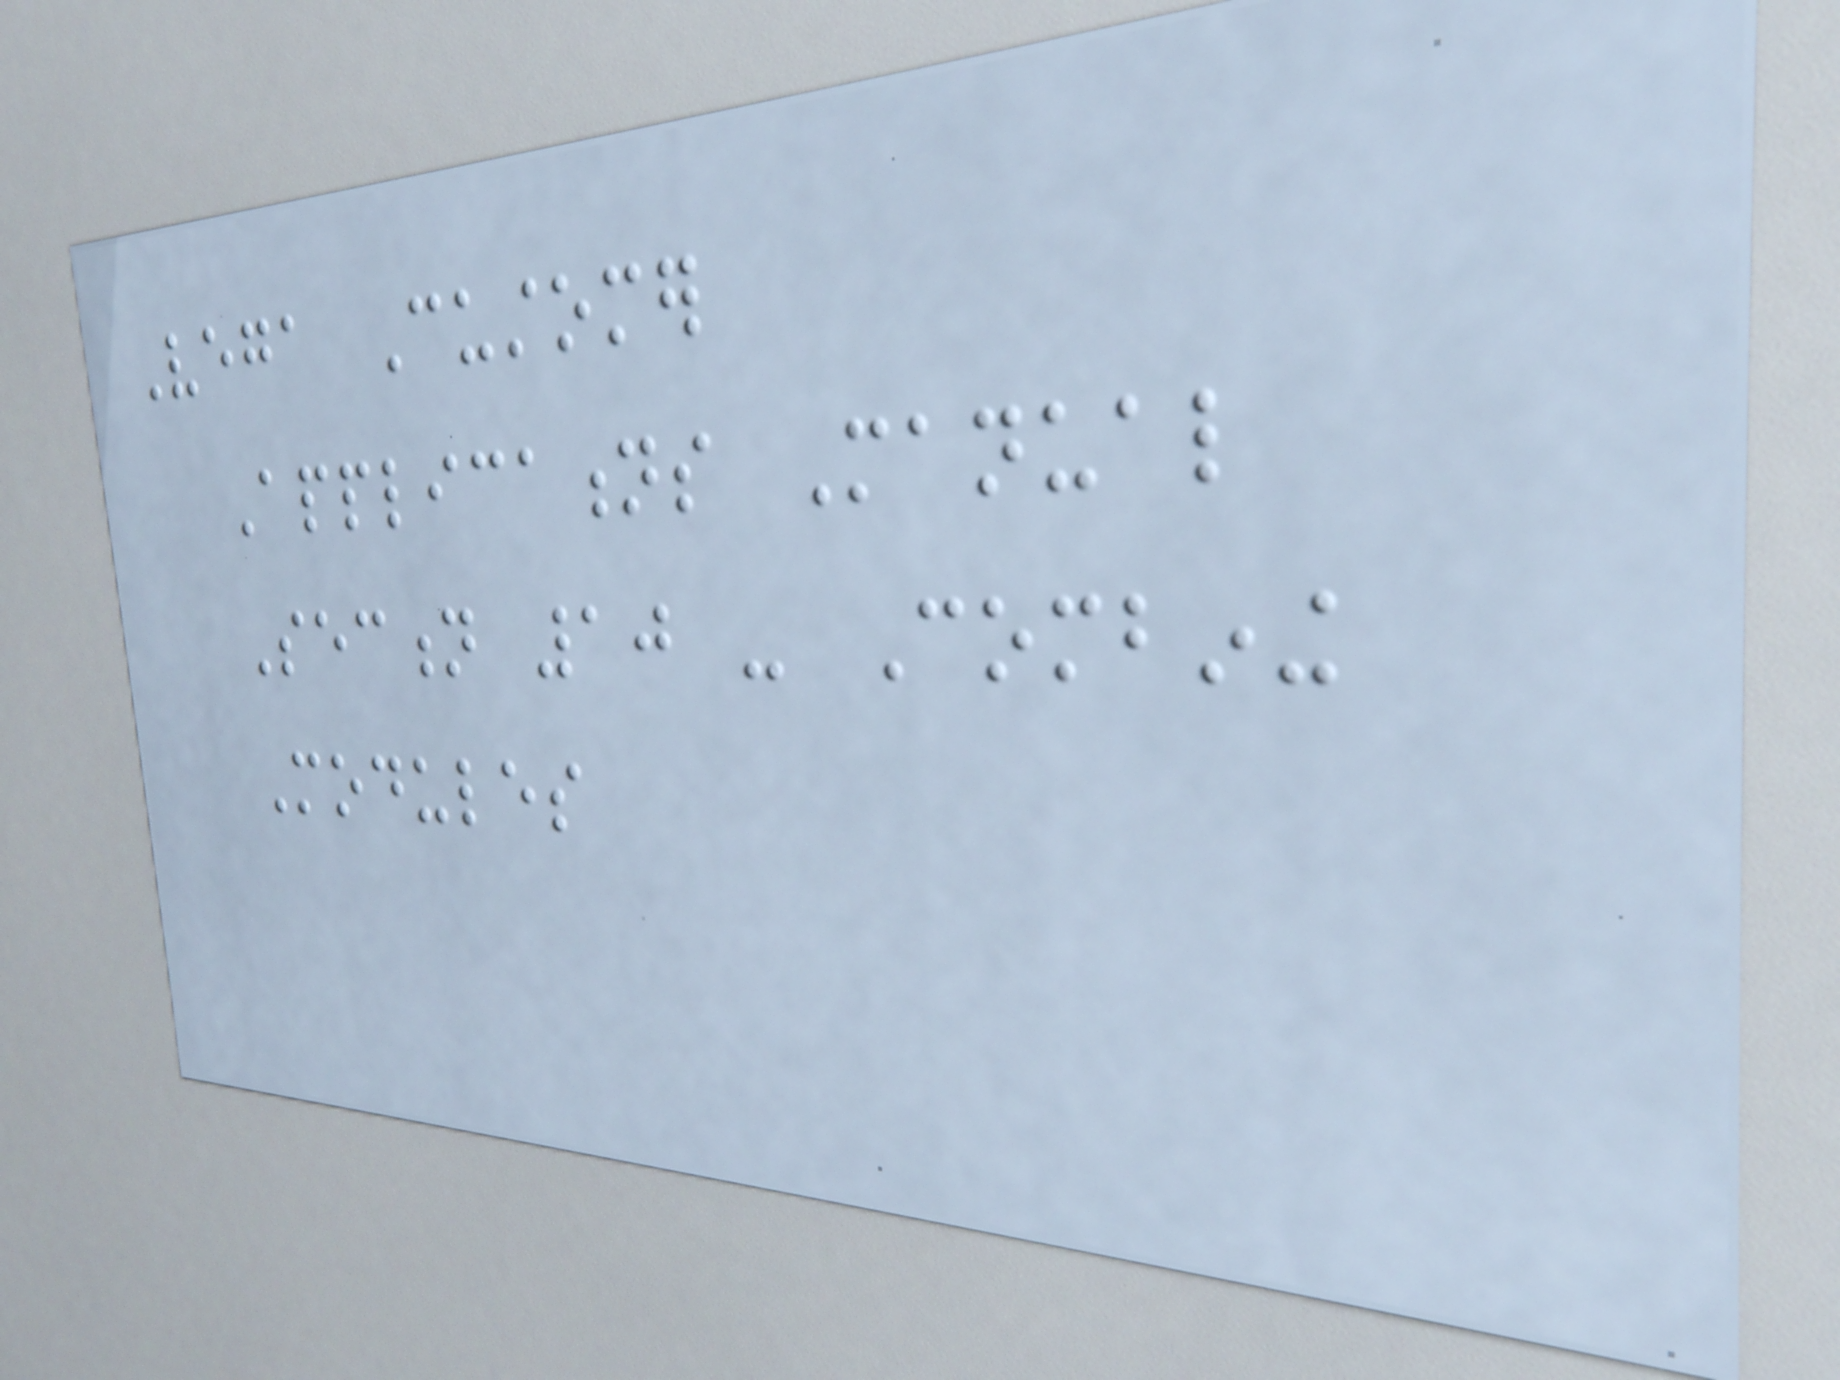Vega Customer
Applications Manual
Section 10 - Combining
Modules
